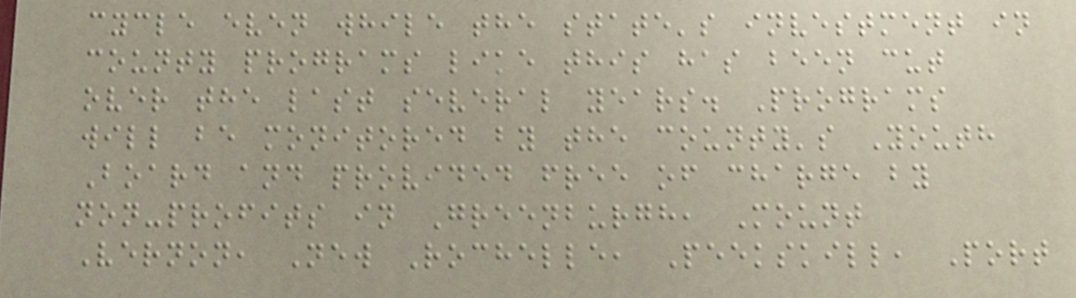cycle even while the state's investment in
county programs like this has been cut
over the last several years. Programs
will be monitored by the county's Youth
Board and provided free of charge by
non-profits in Greenburgh, Mount
Vernon, New Rochelle, Peekskill, Port
